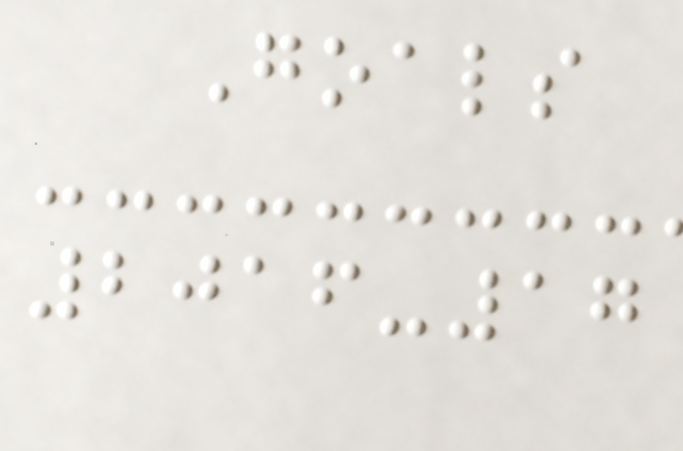Goals
2016-17
